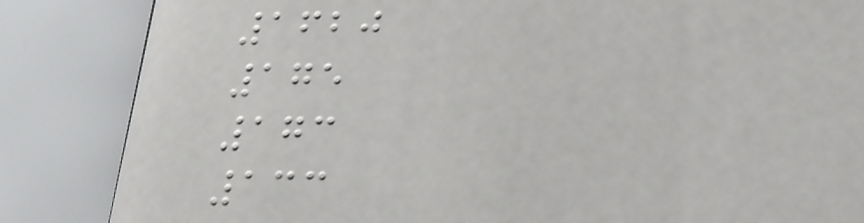1620
175
173
133
